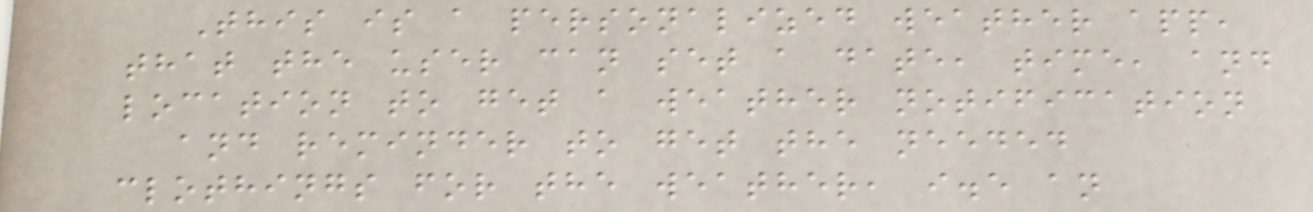This is a personalized weather app,
that the user can set a date, time, and
location to get a weather notification
and reminder to get the needed
clothings for the weather, i.e an
